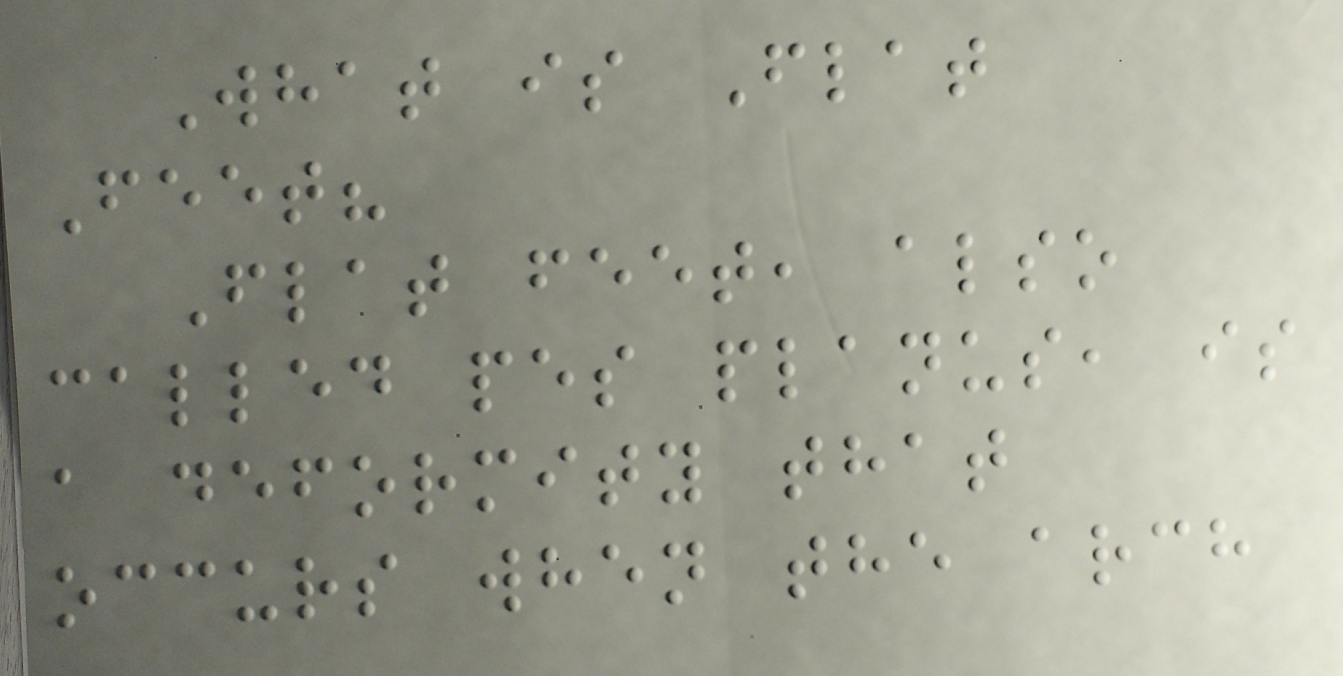What is Flat
Feet?
Flat feet, also
called pes planus, is
a deformity that
occurs when the arch
